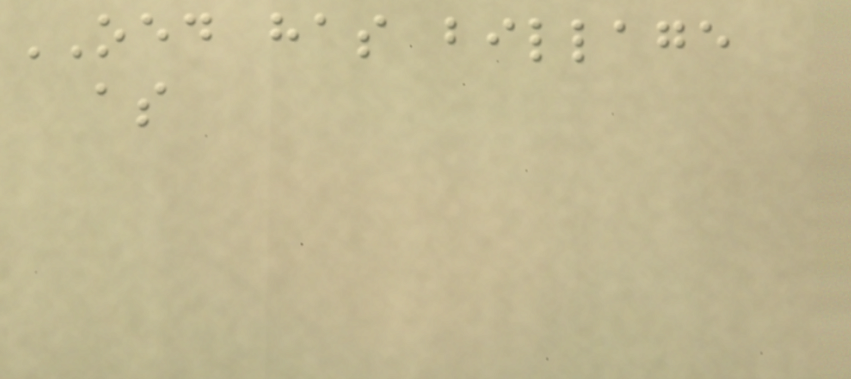OED has billage
as
